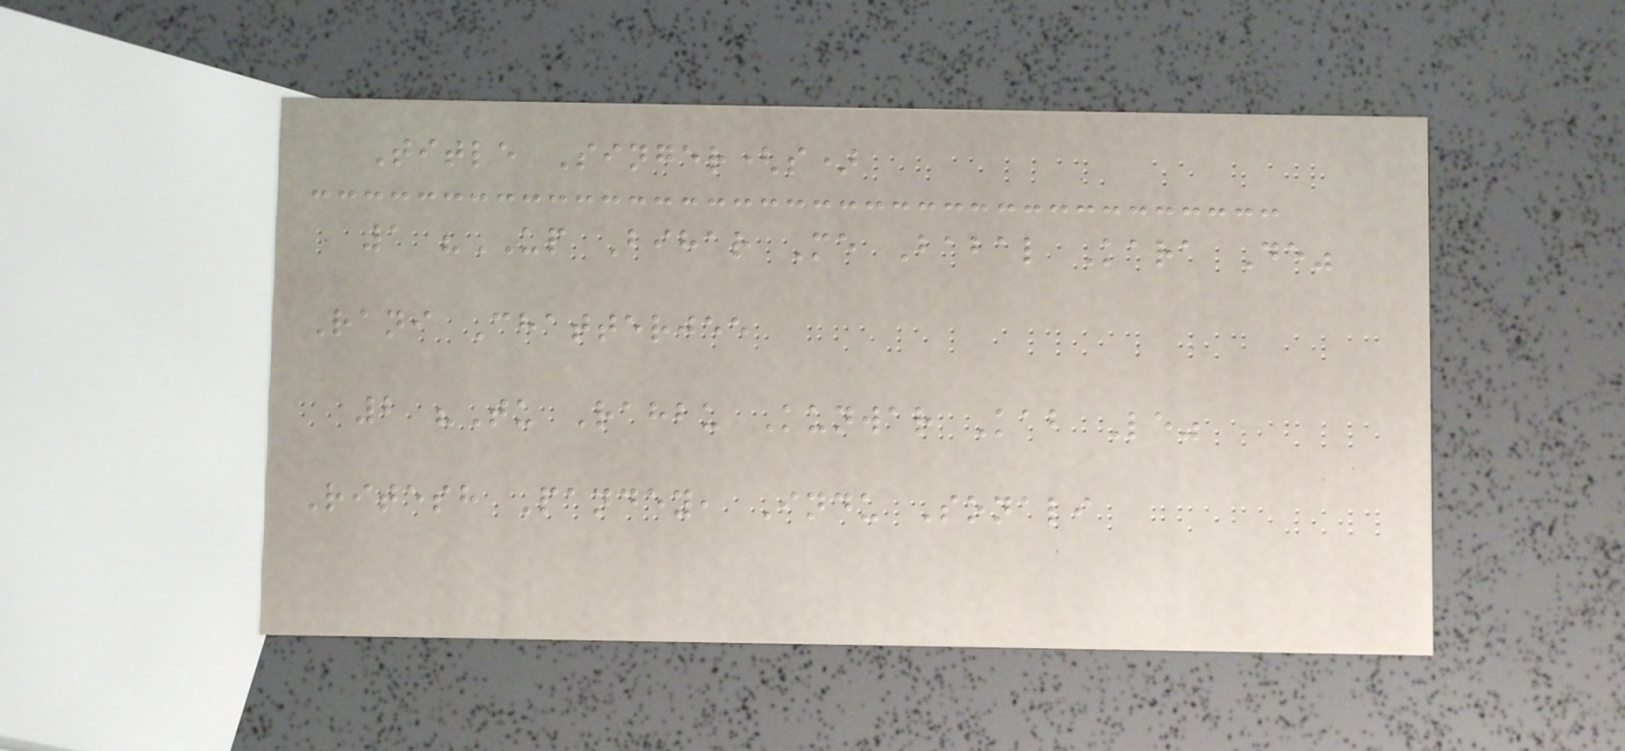Title Singer(s)
1 "UP Bihar Me Babal Kara De"
Rani Chatterjee
2 "Tu Rahbu Kunwar Kab Le"
Ritesh Pandey, Indu Sonali
